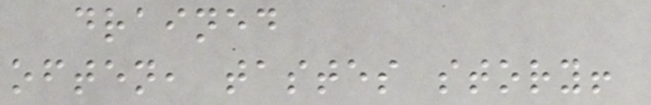drained
often, tastes story!
